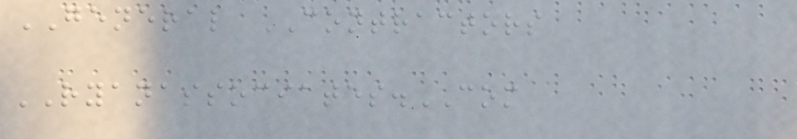GENERAL CONTRACTORS
RYANASSOCIATES.COM
